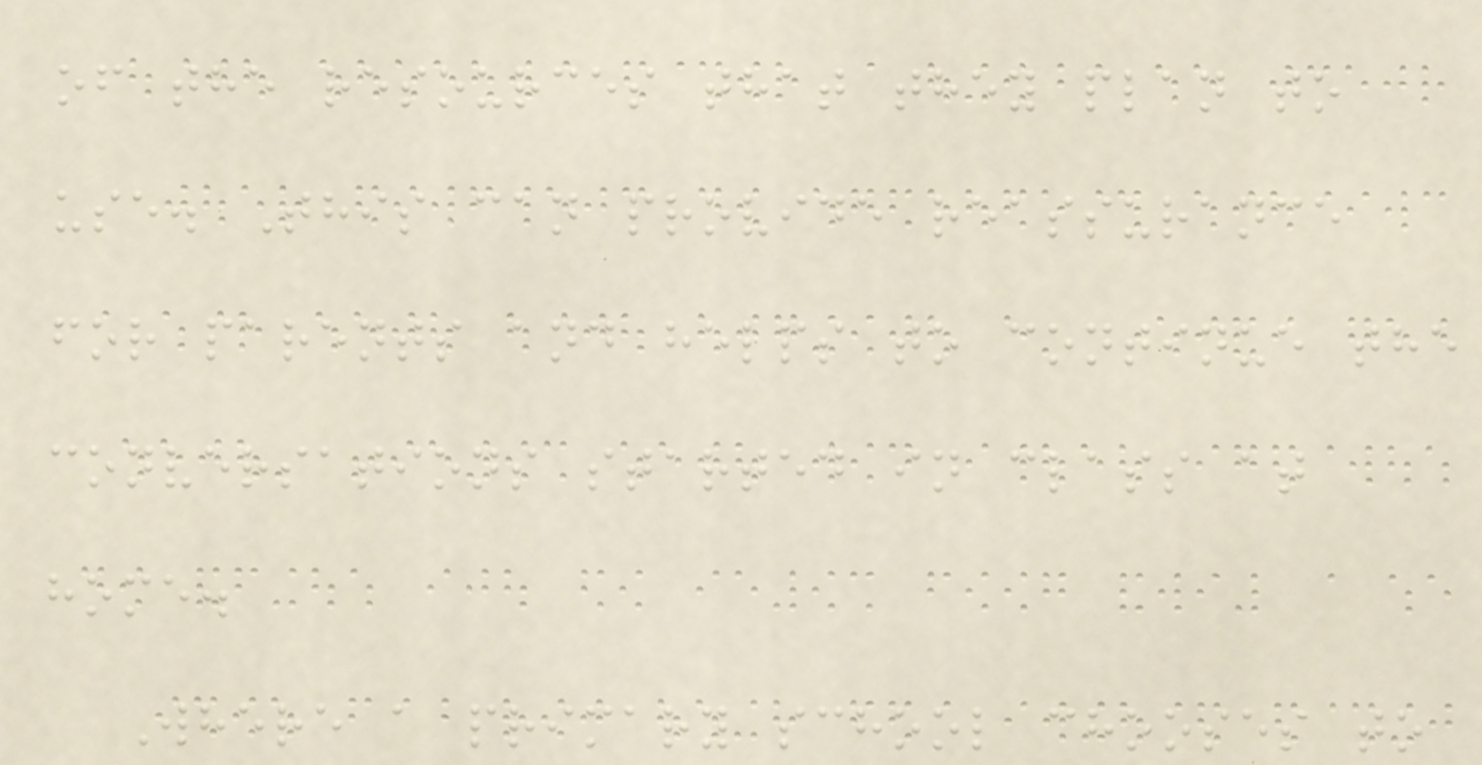of the resources that they plan to
use. This can provide reassurance
for parents and helps to continue the
conversations started in class at
home.
Where a primary school chooses to
